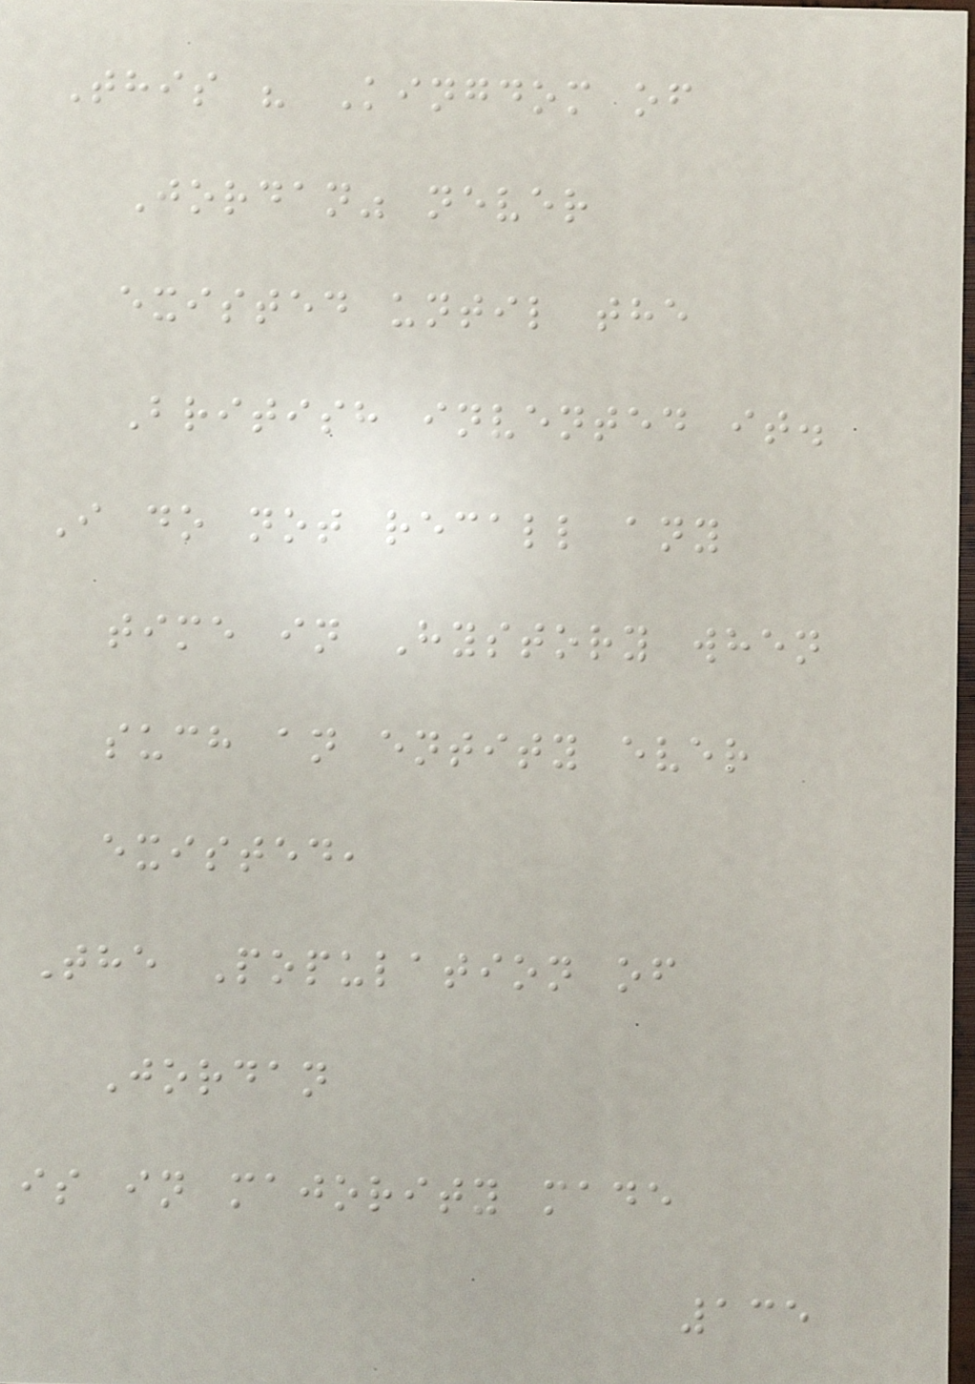This " Kingdom of
Jordan" never
existed until the
British invented it.
I do not recall any
time in Hystory when
such an entity ever
existed,
The Population of
Jordan
is in majority made
135
